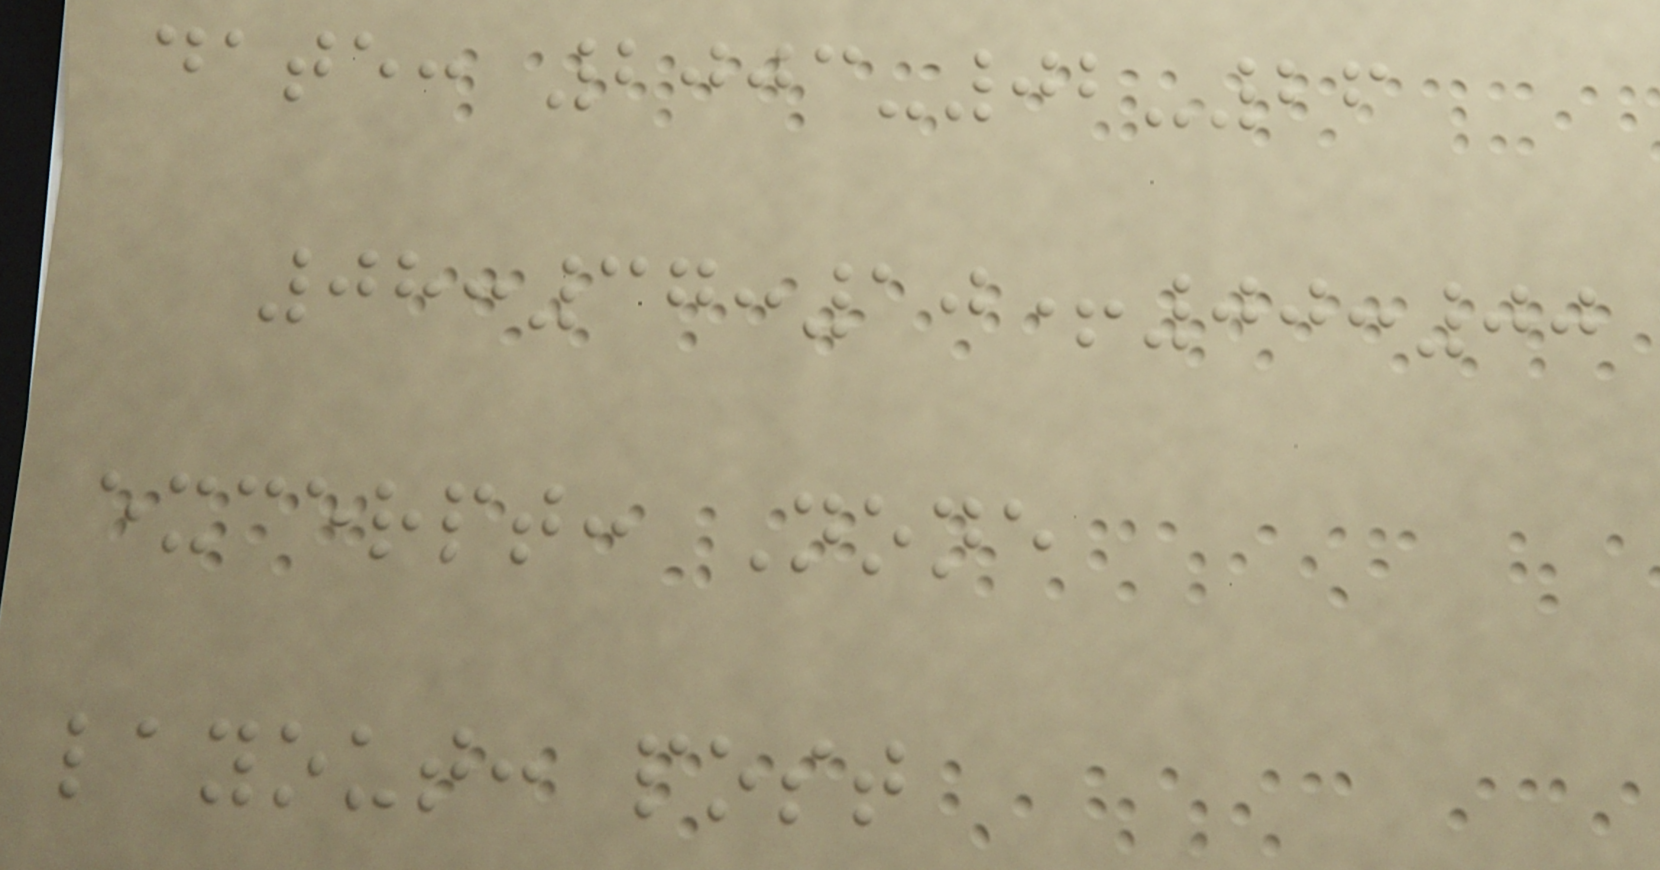date: 2003-02-26
08:37:10+00:00
excerpt: None
layout: post
